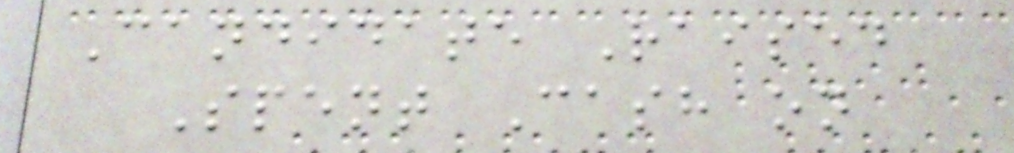Candidate Raised
Spent Cash on
